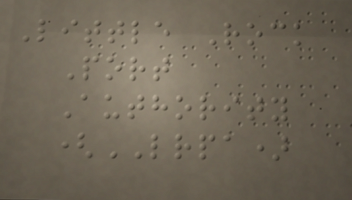Little Rock
Port
Authority
(LRPA)
